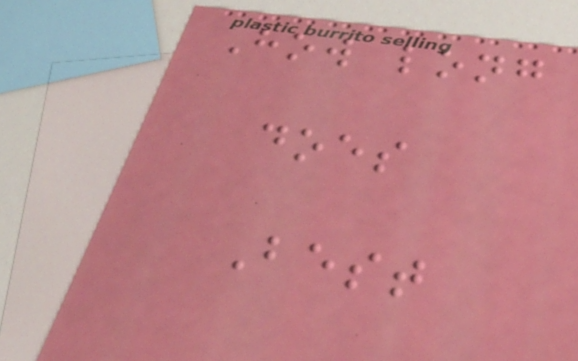How long
does
Best
